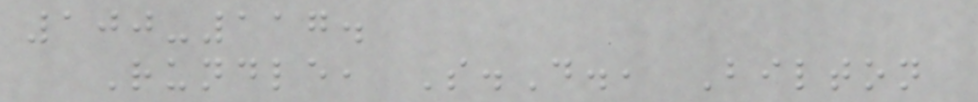100-117.
Rundle, S.D., Bilton
